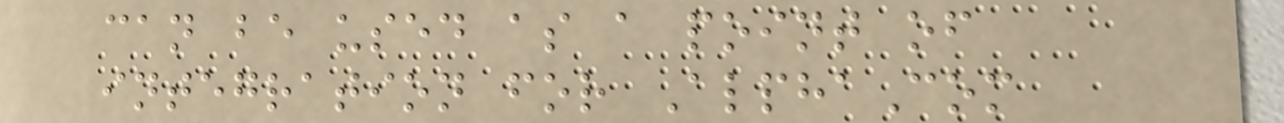can be used as a point of
integration for AlphaCom
